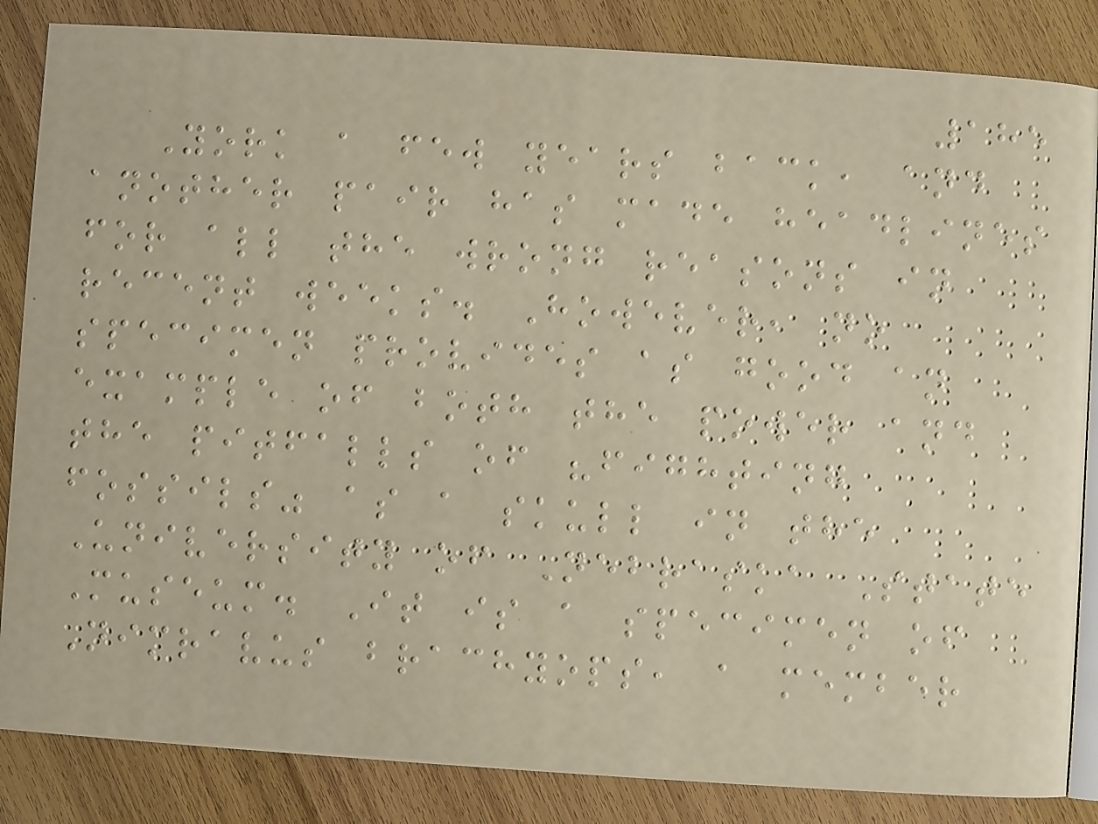185
York a few years back, and
another pair has made headlines
for all the wrong reasons in
recent weeks. However, no
specimen provides as good an
example of both the power and
the pitfalls of "fighting
fossils" as a skull in the
University of Nebraska State
Museum. It is a specimen of
Nimravus brachyops, a member
